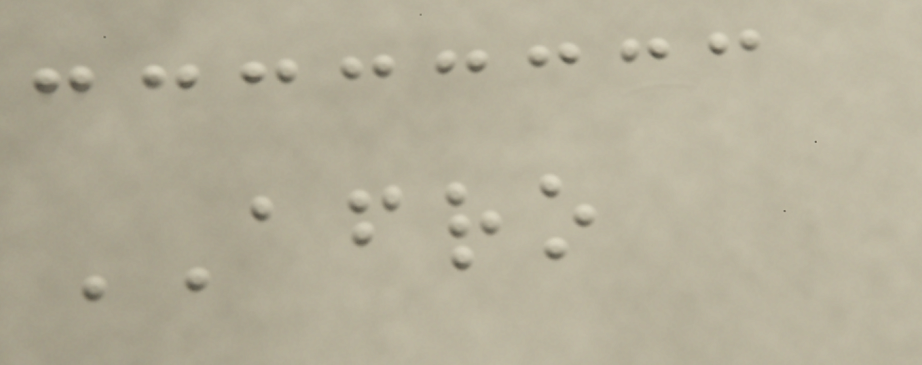AFRO
